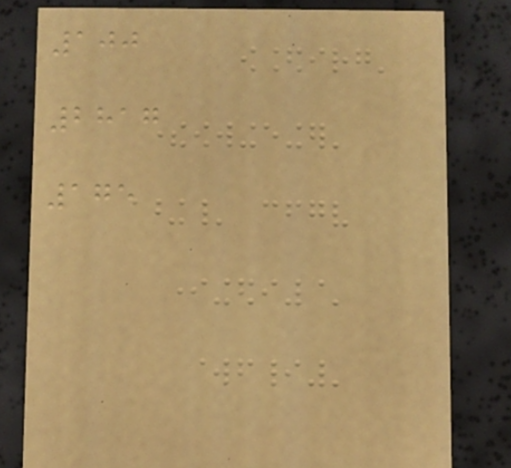100
2817
175
